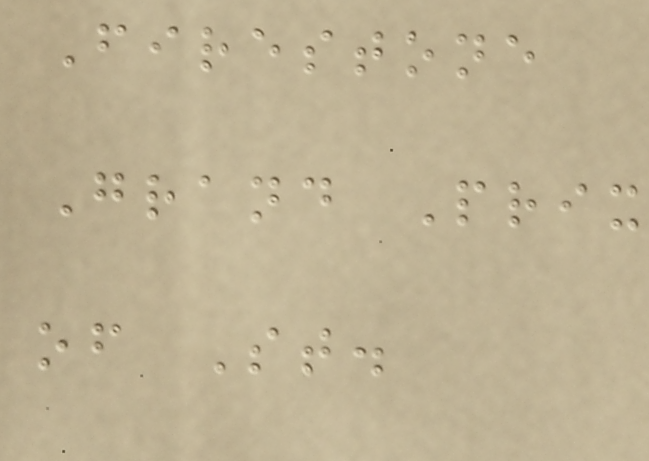Firestone
Grand Prix
of St.
